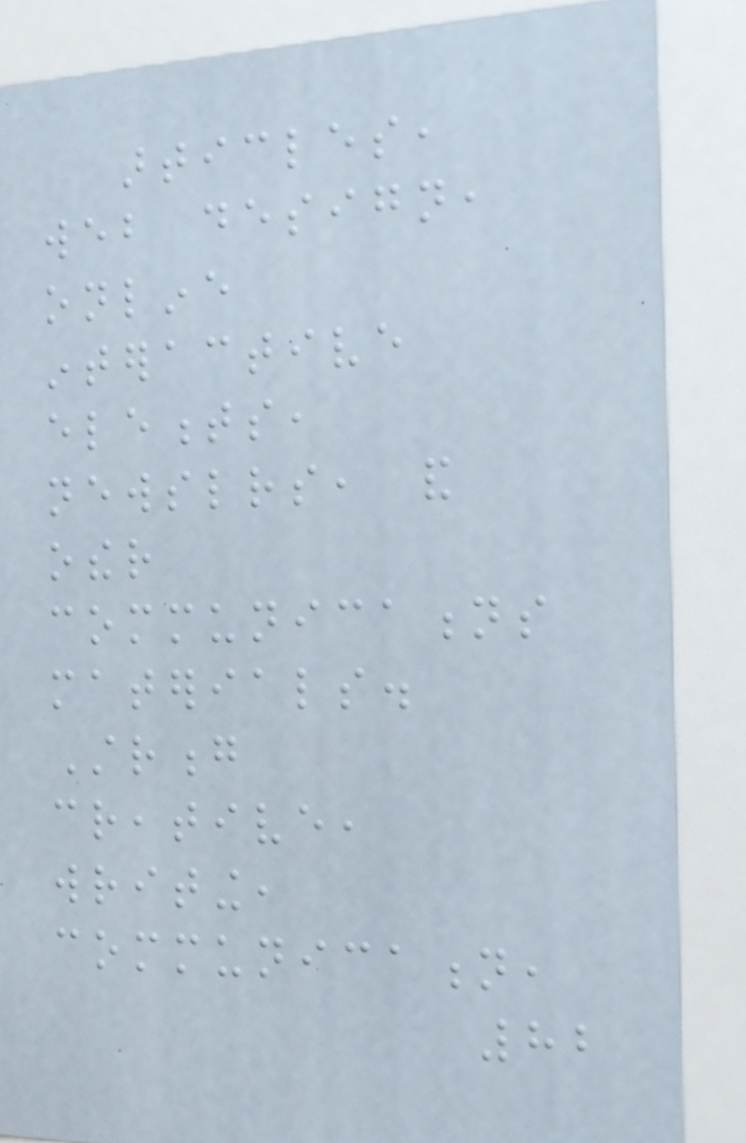articles,
web design,
online
interactive
elements,
newsletters, and
other
communications
materials.
Strong
creative,
writing,
communication,
82
